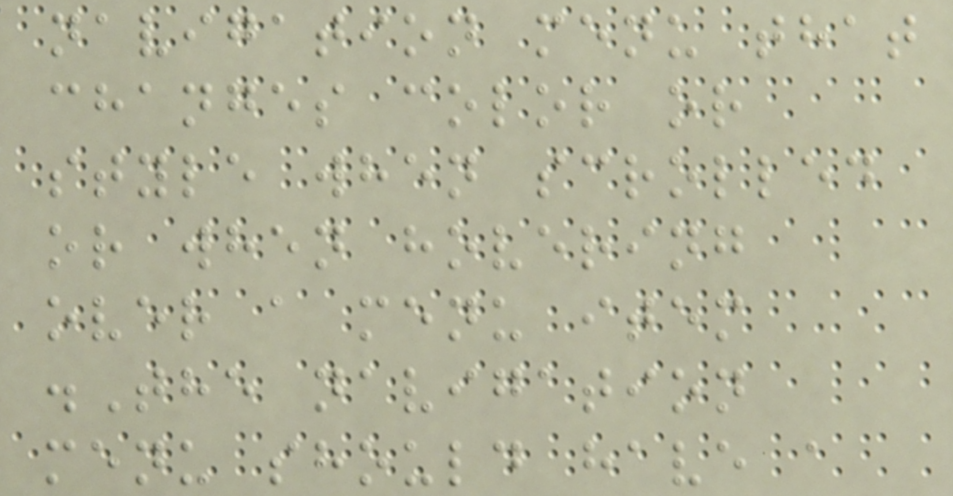navigation menu that
changes color or
style when scrolled
or when hovering
over a menu item
.The navigation
menu should have a
